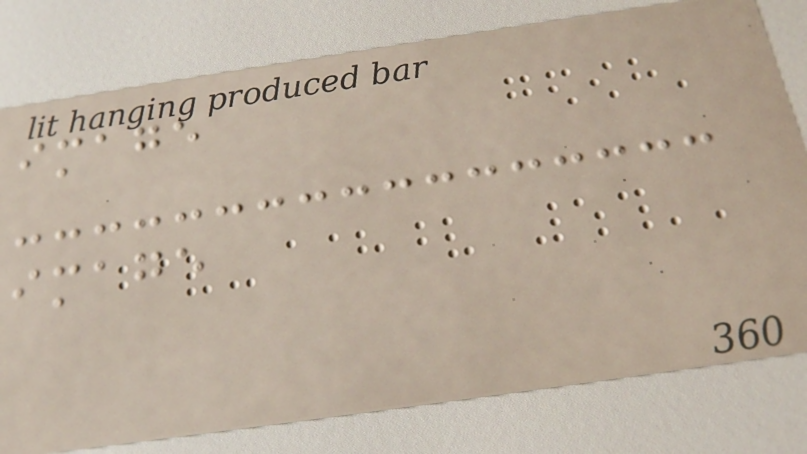image
image
